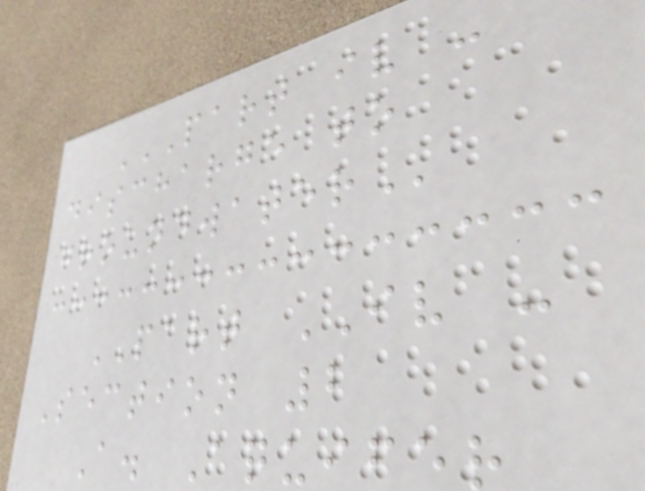PART IV -
DISCHARGE TO
GROUNDWATER
PART IV -
Section 2
A. Aquifer
